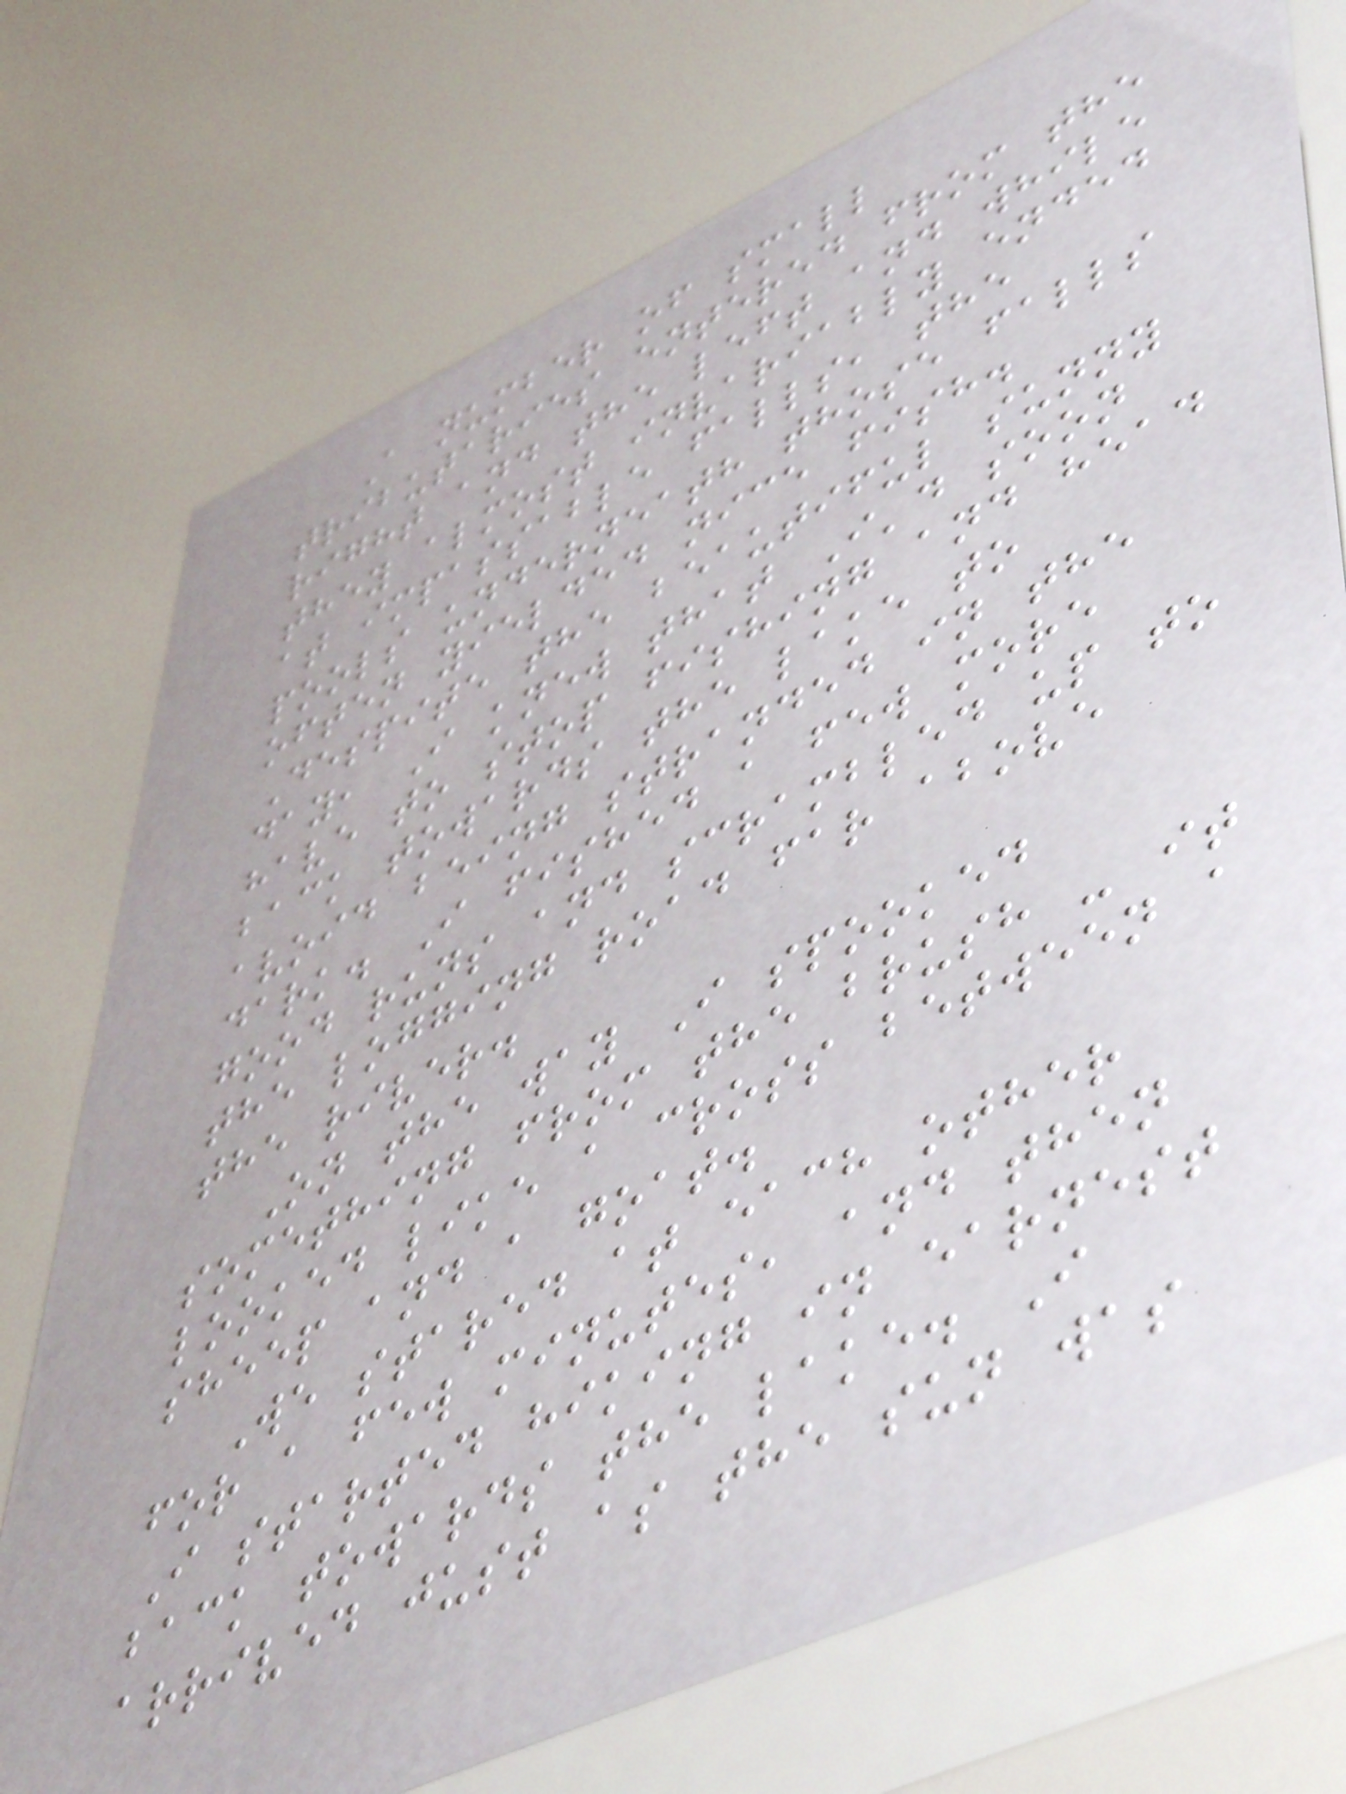A number of small
tributaries entered from the
right and the left and while
they almost invariably ended
at impassable falls, the
pools underneath those falls
often yielded nice fish.
Despite the beautiful sunny
day, I knew that I'd soon
have to stop fishing and head
back towards the lake to
avoid being stranded in the
dark. I fished a few more
good runs and scrambled up to
the logging road far above
the river.
On the way I spooked
something from the brush - it
looked like a cross between a
sheep and a goat.
We stared at each other
for a few minutes, and then
I started hiking in earnest
back towards the lake. I
arrived just as the sun was
